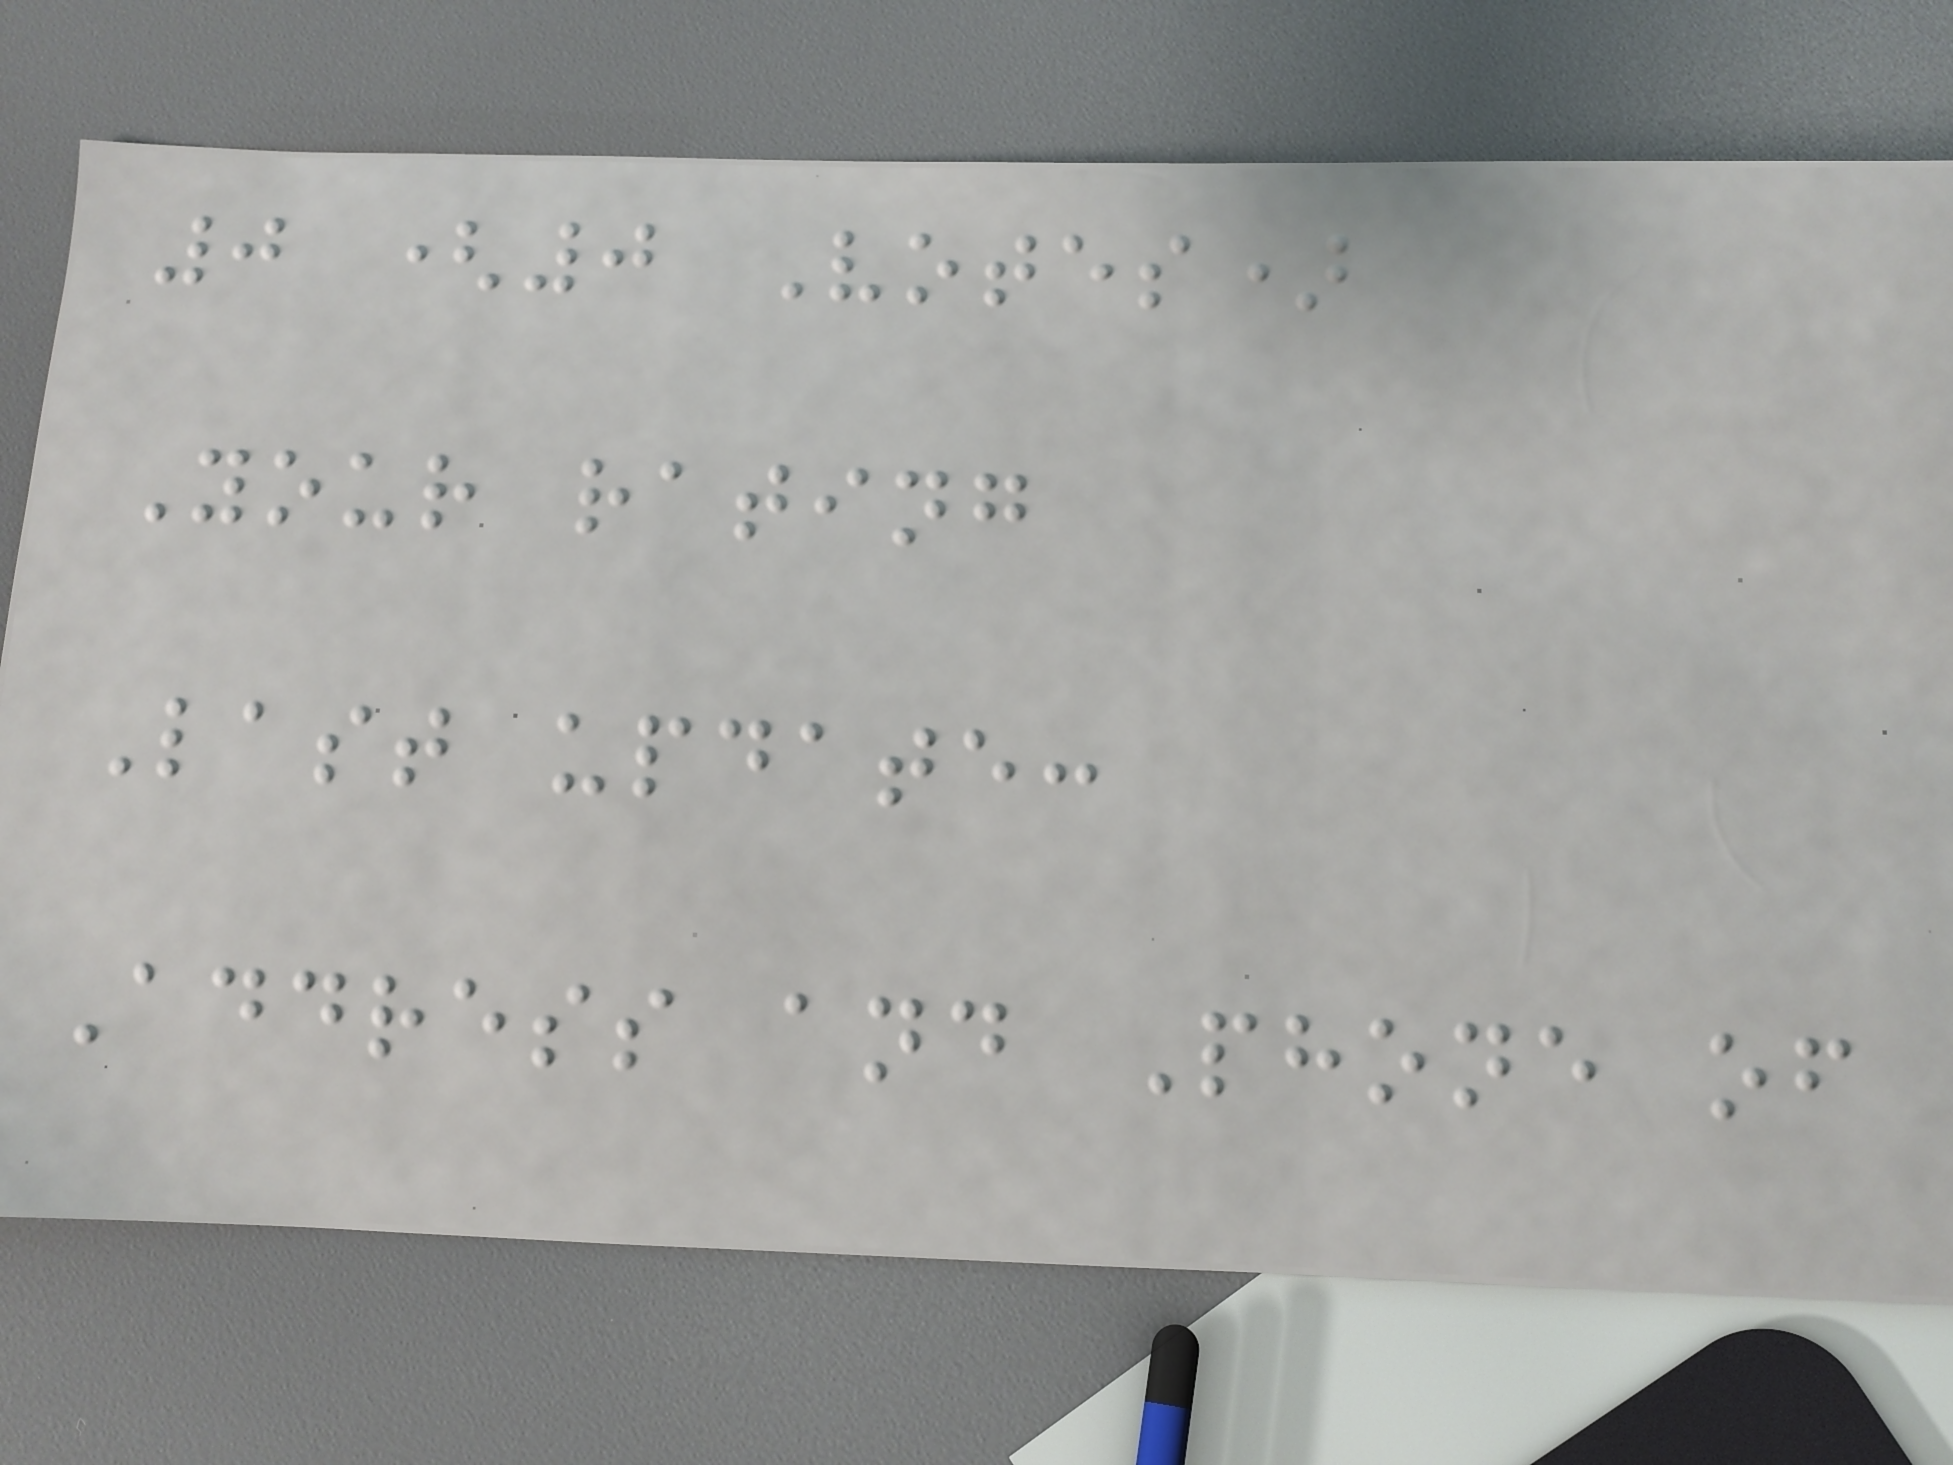0 (0 Votes)
Your rating
Last update:
Address and Phone of
